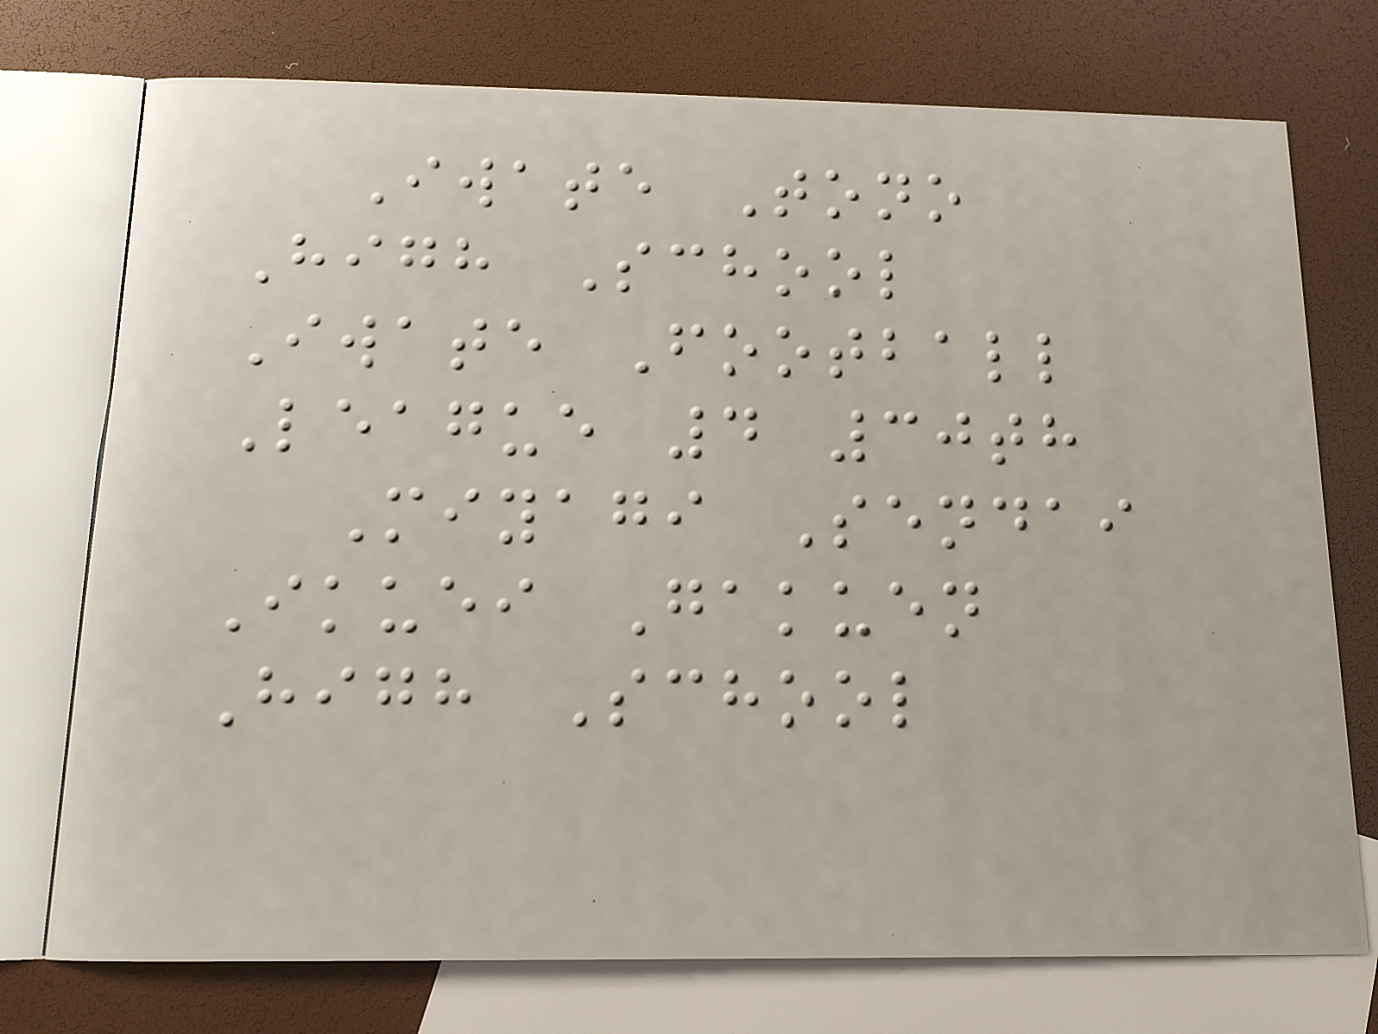Iwate Tono
High School
Iwate Football
League 4 30th
Miyagi Sendai
Ikuei Gakuen
High School
